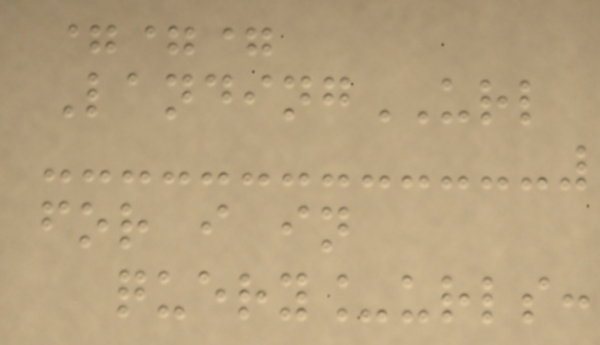===
LandingURL
for i in
query_urls:
